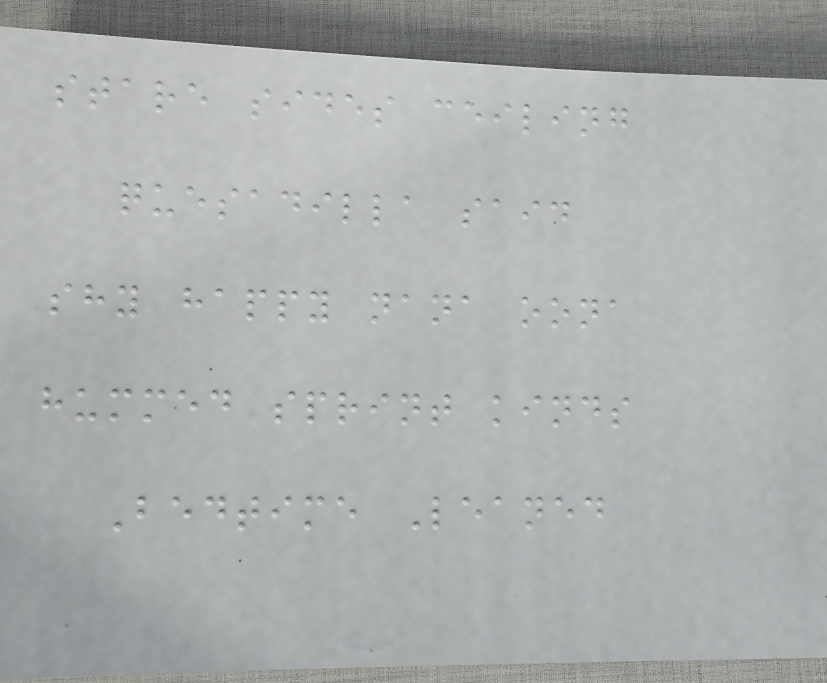stare sides ceiling
quesadilla said
shy happy nana oona
hummed sprint kinds
Bedtime Leaned
